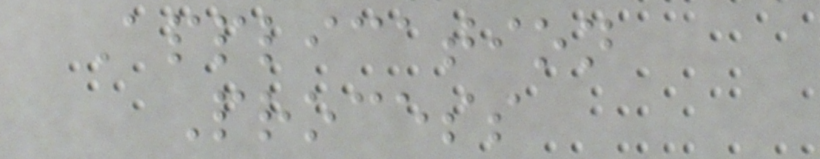Application
Process
